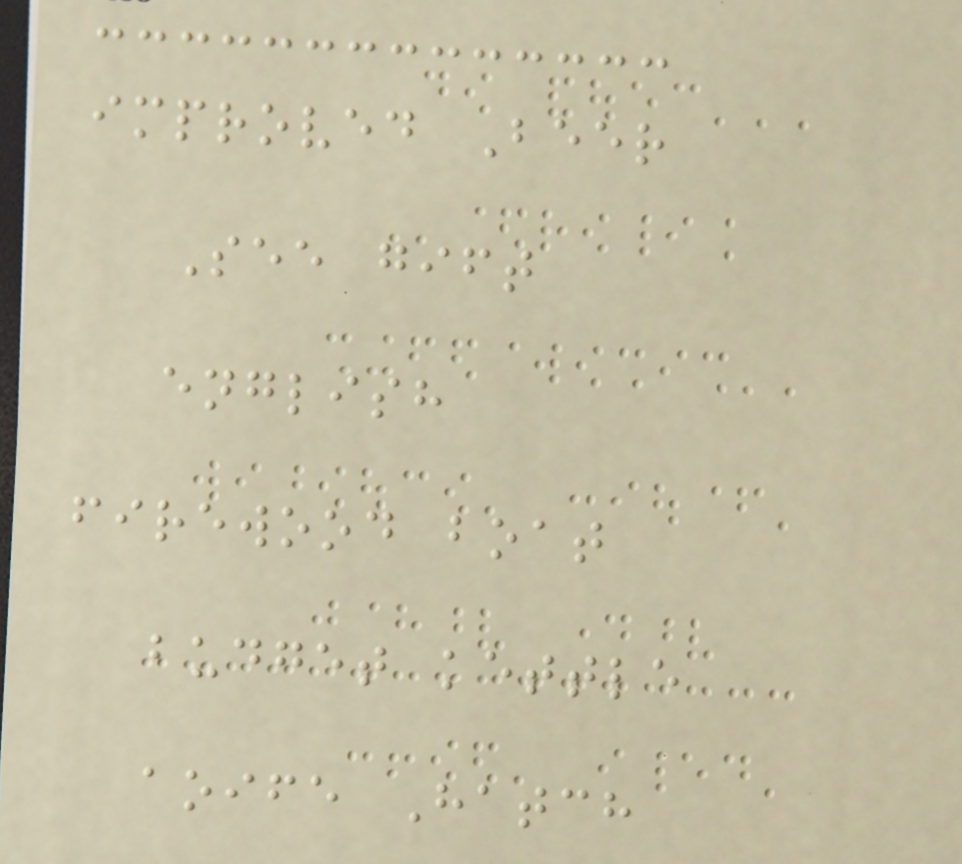improved Beer
See gift
english
firewood boat
budget kettle
aoife Hatch
